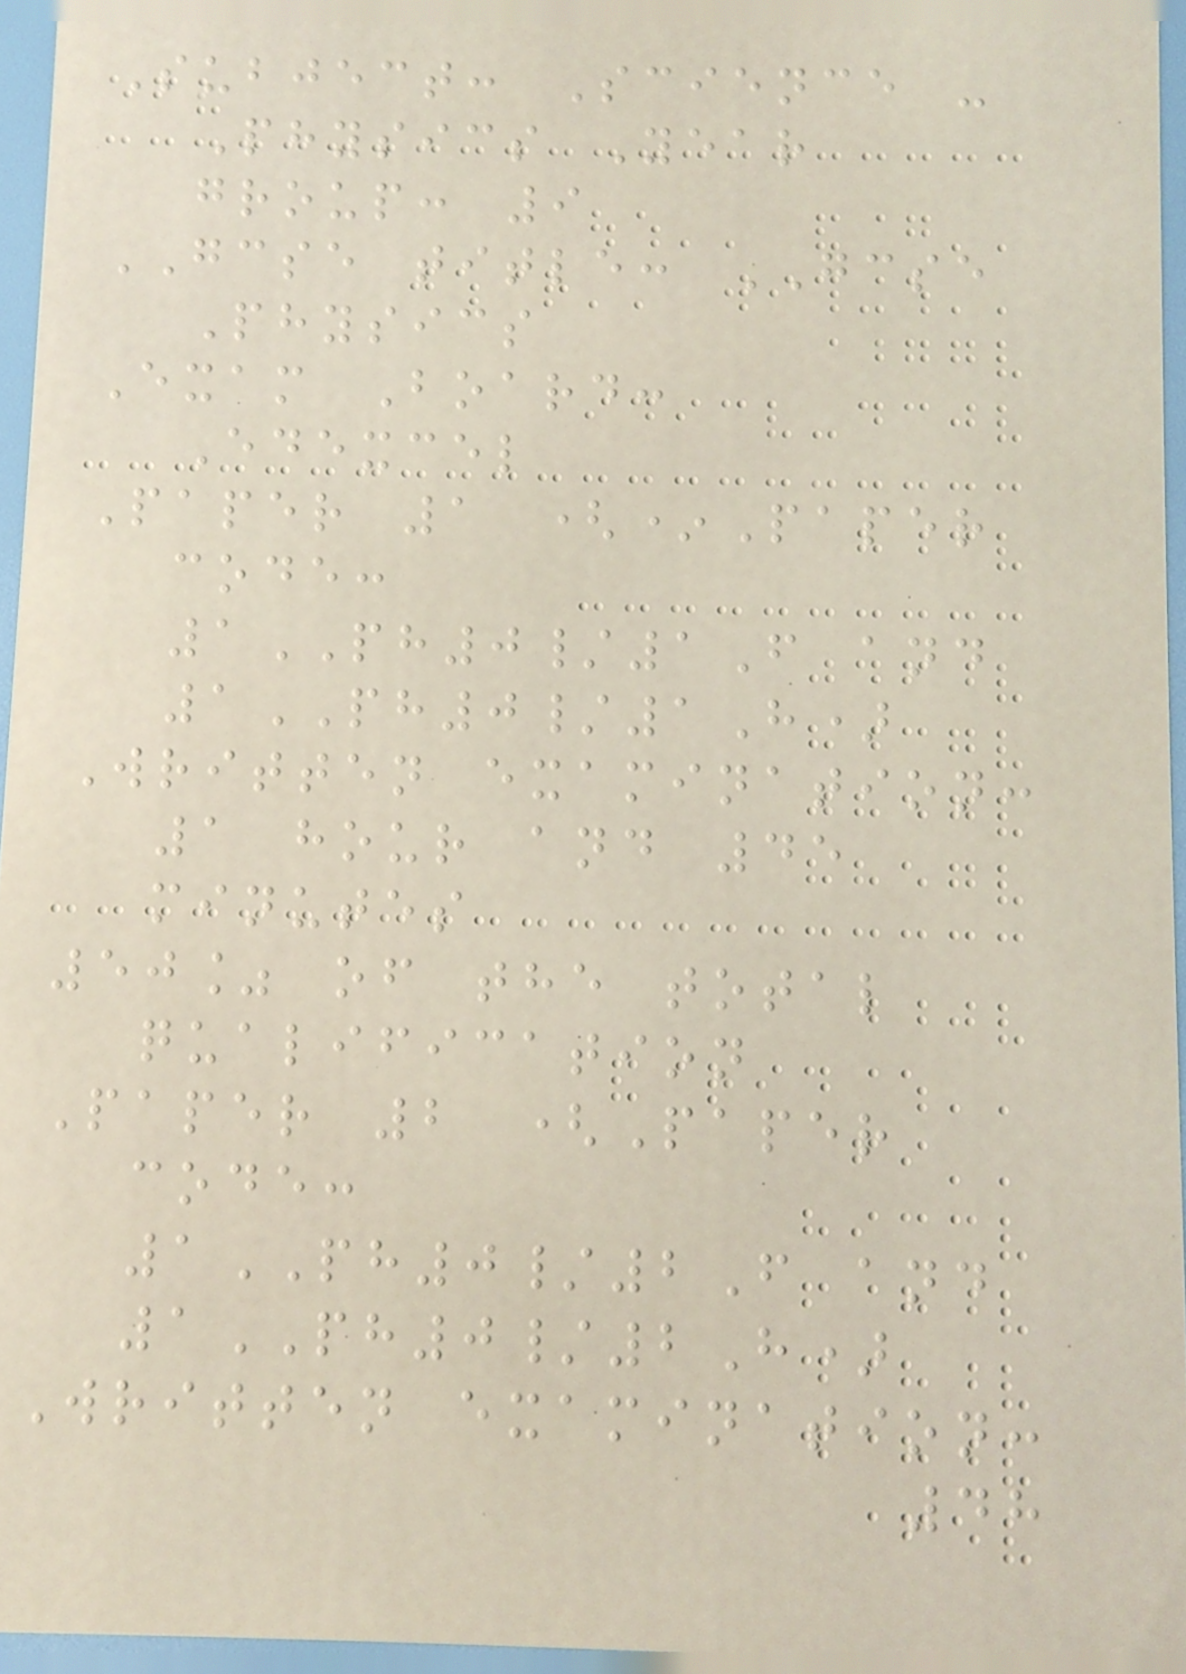Subject: Science -
Physics Year
group: 9
GCSE title: GCSE
Physics
Exam Board:
Edexcel
Paper 1 (*Paper
code:
1PH0/1F and
1PH0/1H)
Written examination:
1 hour and 45
minutes
50% of the total
qualification
Paper 2 (Paper
code:
1PH0/2F and
1PH0/2H)
Written examination:
48
